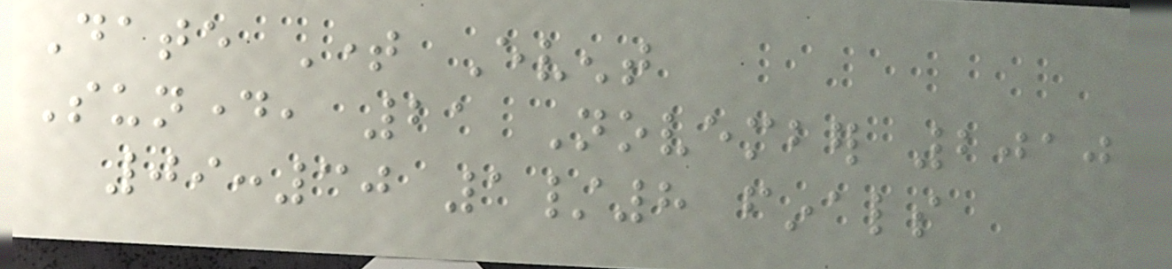Date Time Event
Sunday, 21 November 2010
09:30 1/8 finals
